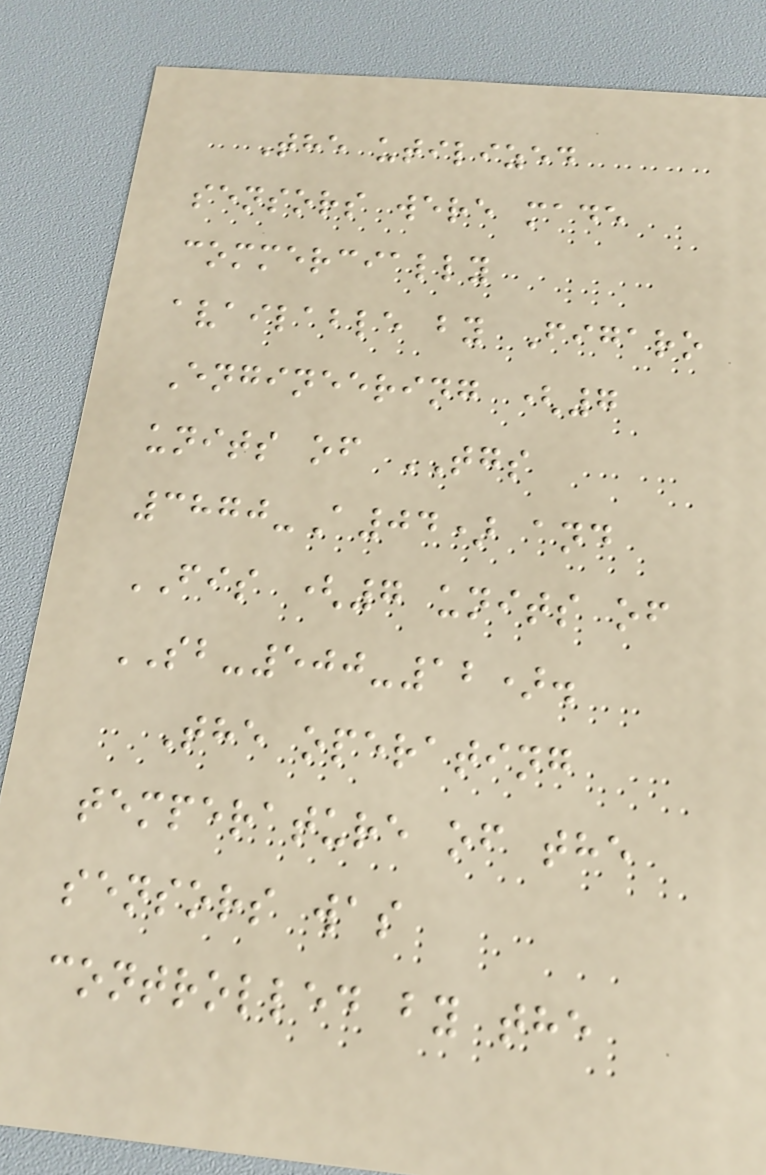The utilized
sensors were made
commercially
available by Figaro
Engineering (7
units of TGS
3870-A04) and
FIS (7 units of
SB-500-12).
The operating
temperature of the
sensors was
controlled by the
